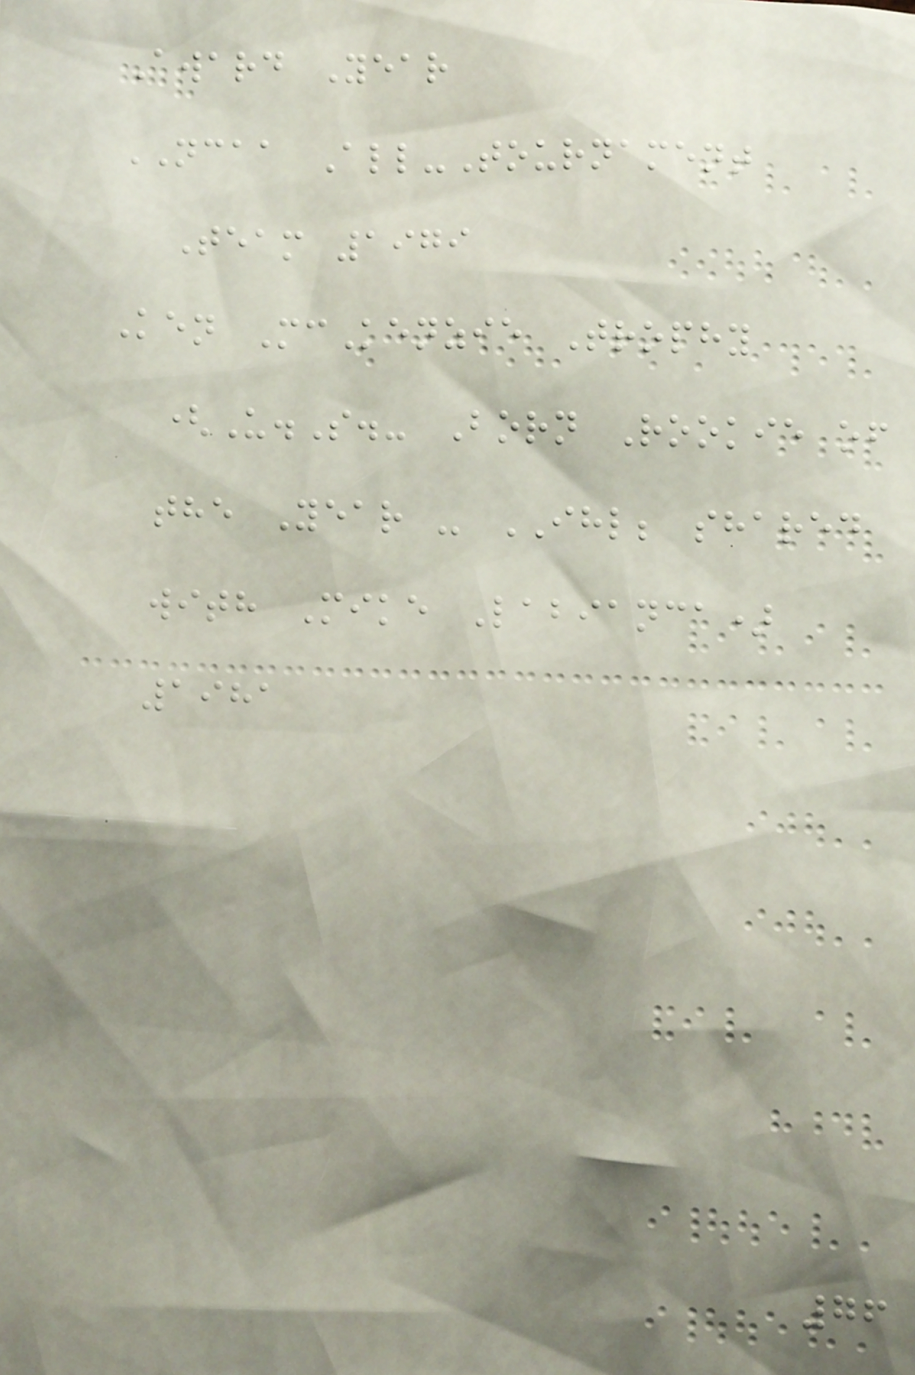Award Year
NCAA All-Tournament
Team 1979
Ken McKenzie Trophy
(U.S.- Born Rookie of
the Year - IHL; shared
with Mike Labianca)
1981
76
